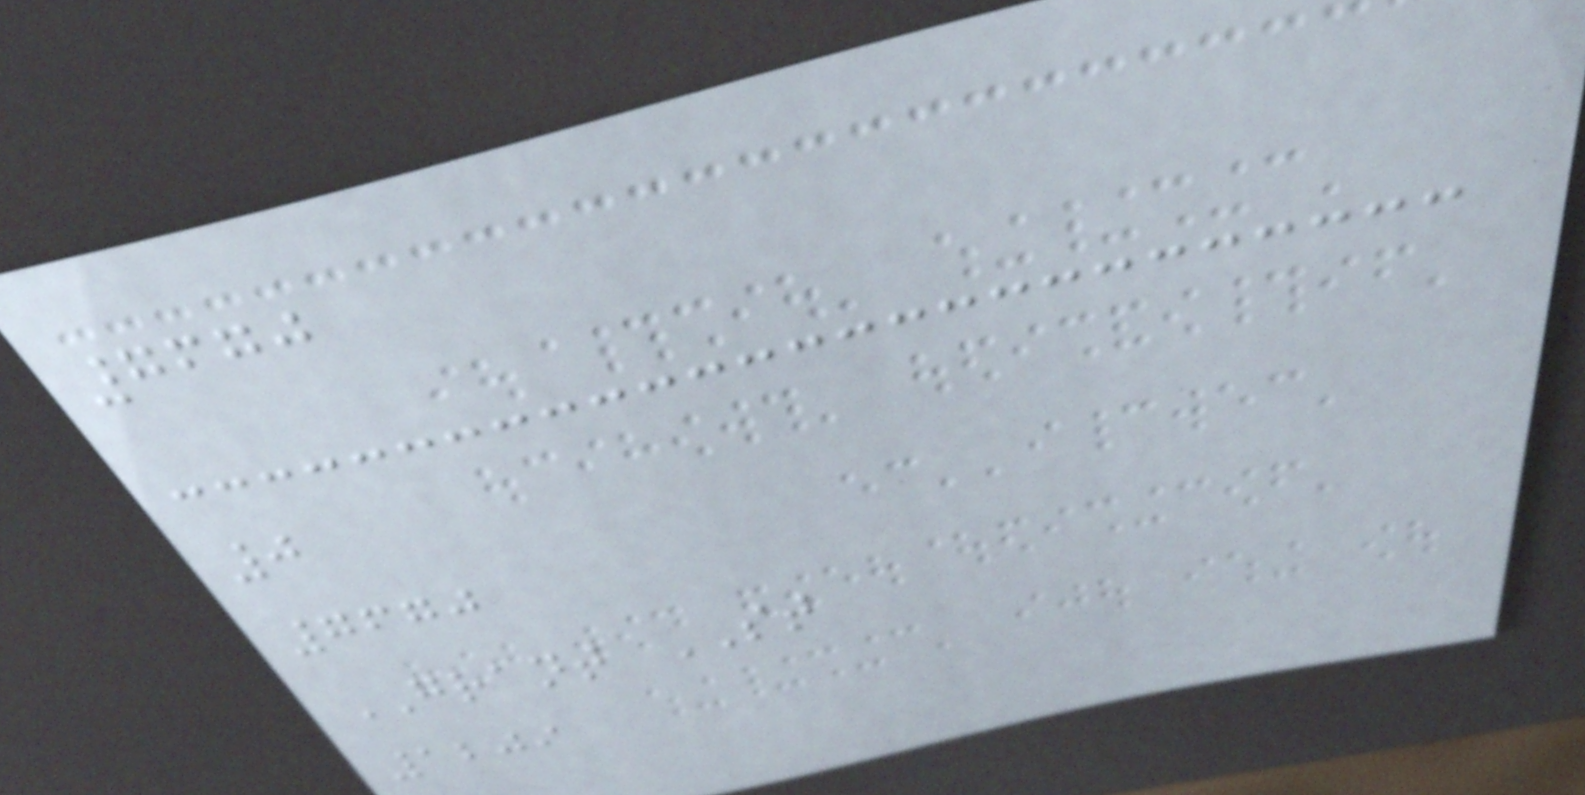7670
0
7670
GRANT ST
1209
